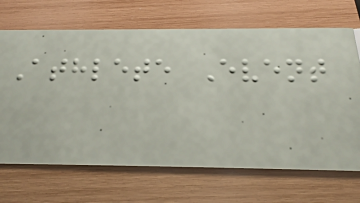Athlete Event
